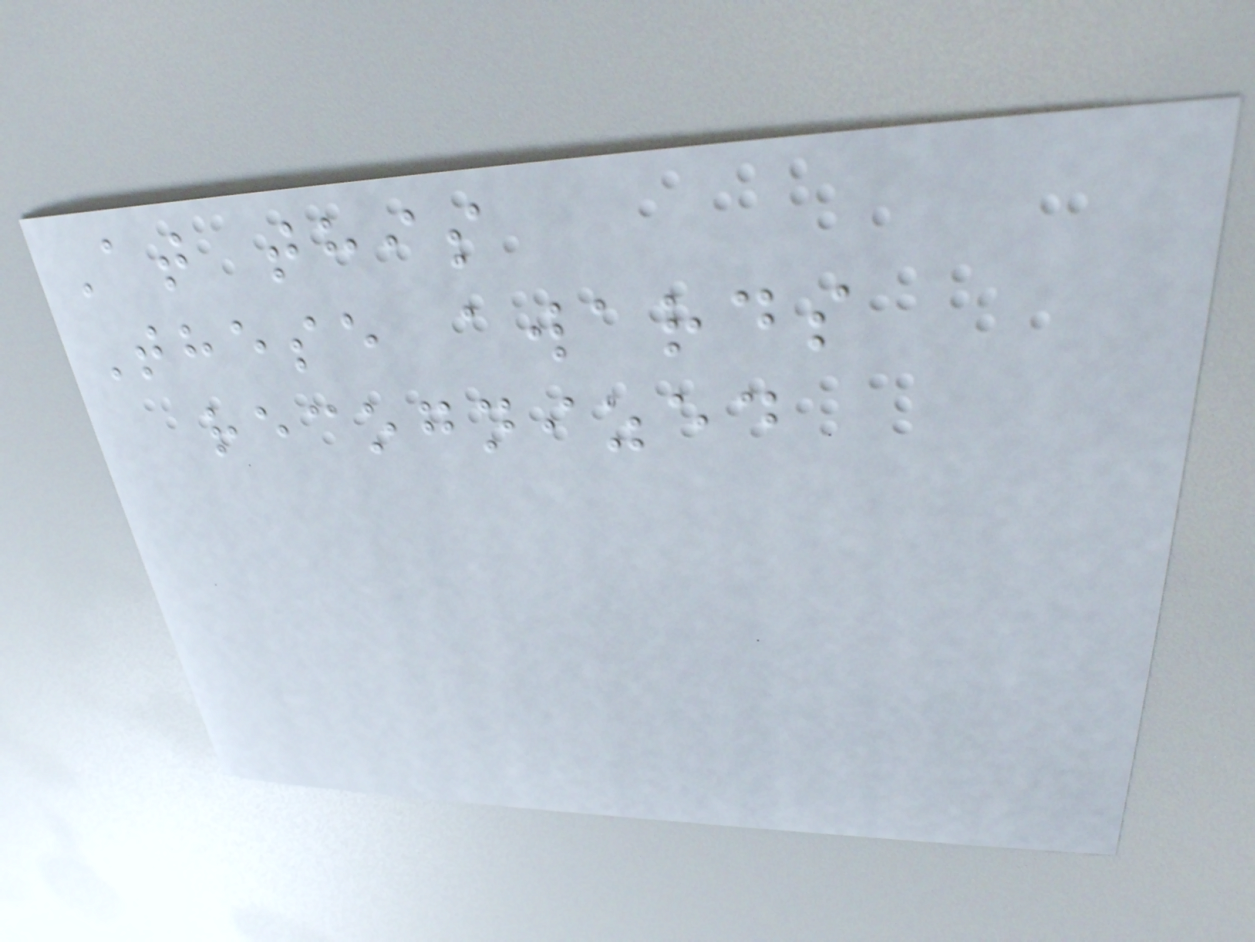At this
These awards
recognized
